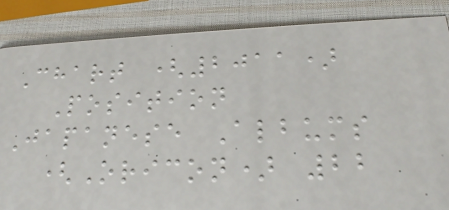Chart (2011)
Position
Japanese Albums
(Oricon) 22
